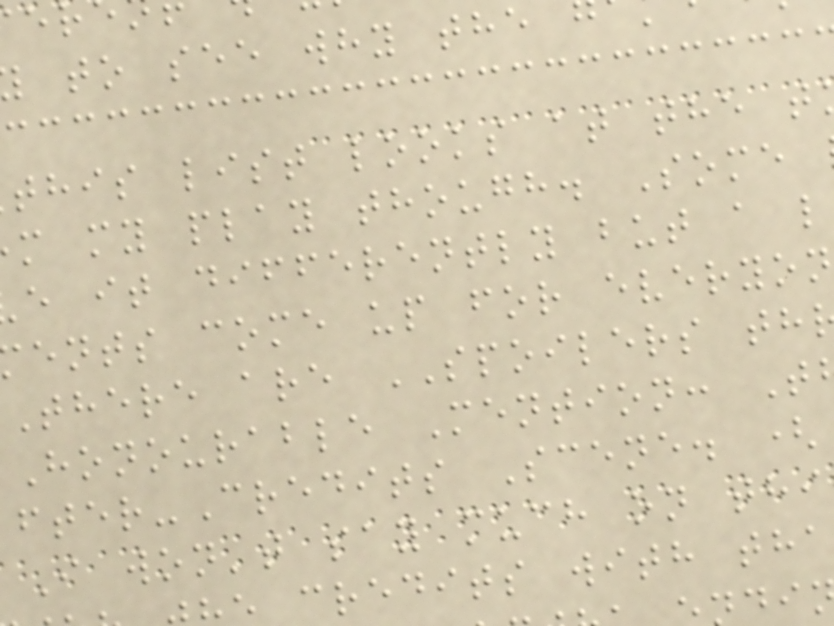to see why the
this list looks at the t
m my play though. Some
e it differently but a l
ents come up for everyon
There are SPOILERS th
Honourable Mention: T
fter-Credits Scene. (
I won't say much on thi
credits with tha
